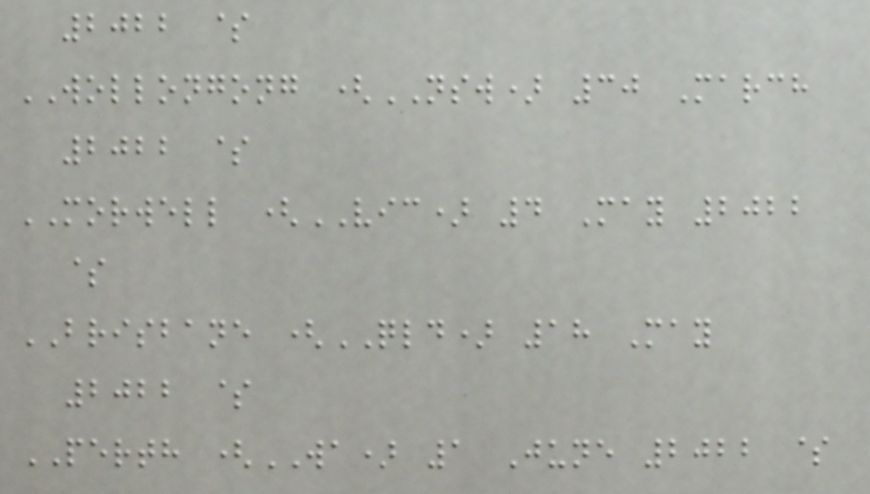2022 $
WOLLONGONG (NSW) 30 March
2022 $
MORWELL (VIC) 4 May 2022
$
BRISBANE (QLD) 18 May
2022 $
PERTH (WA) 1 June 2022 $
